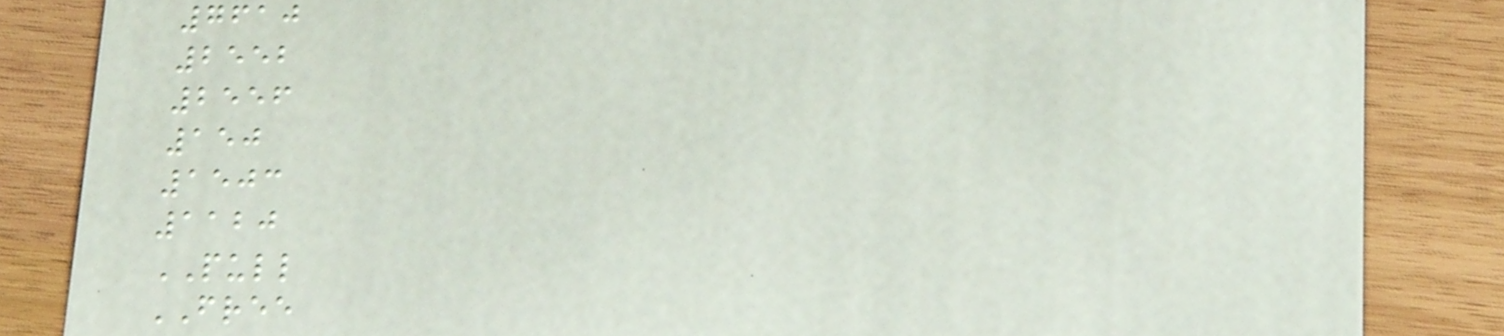7610
2552
2556
150
1503
1120
PULL
FREE
